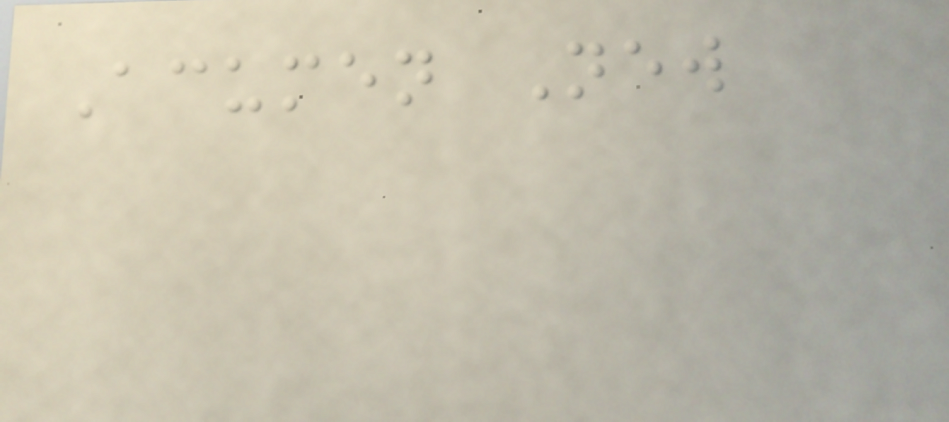Acumen New
